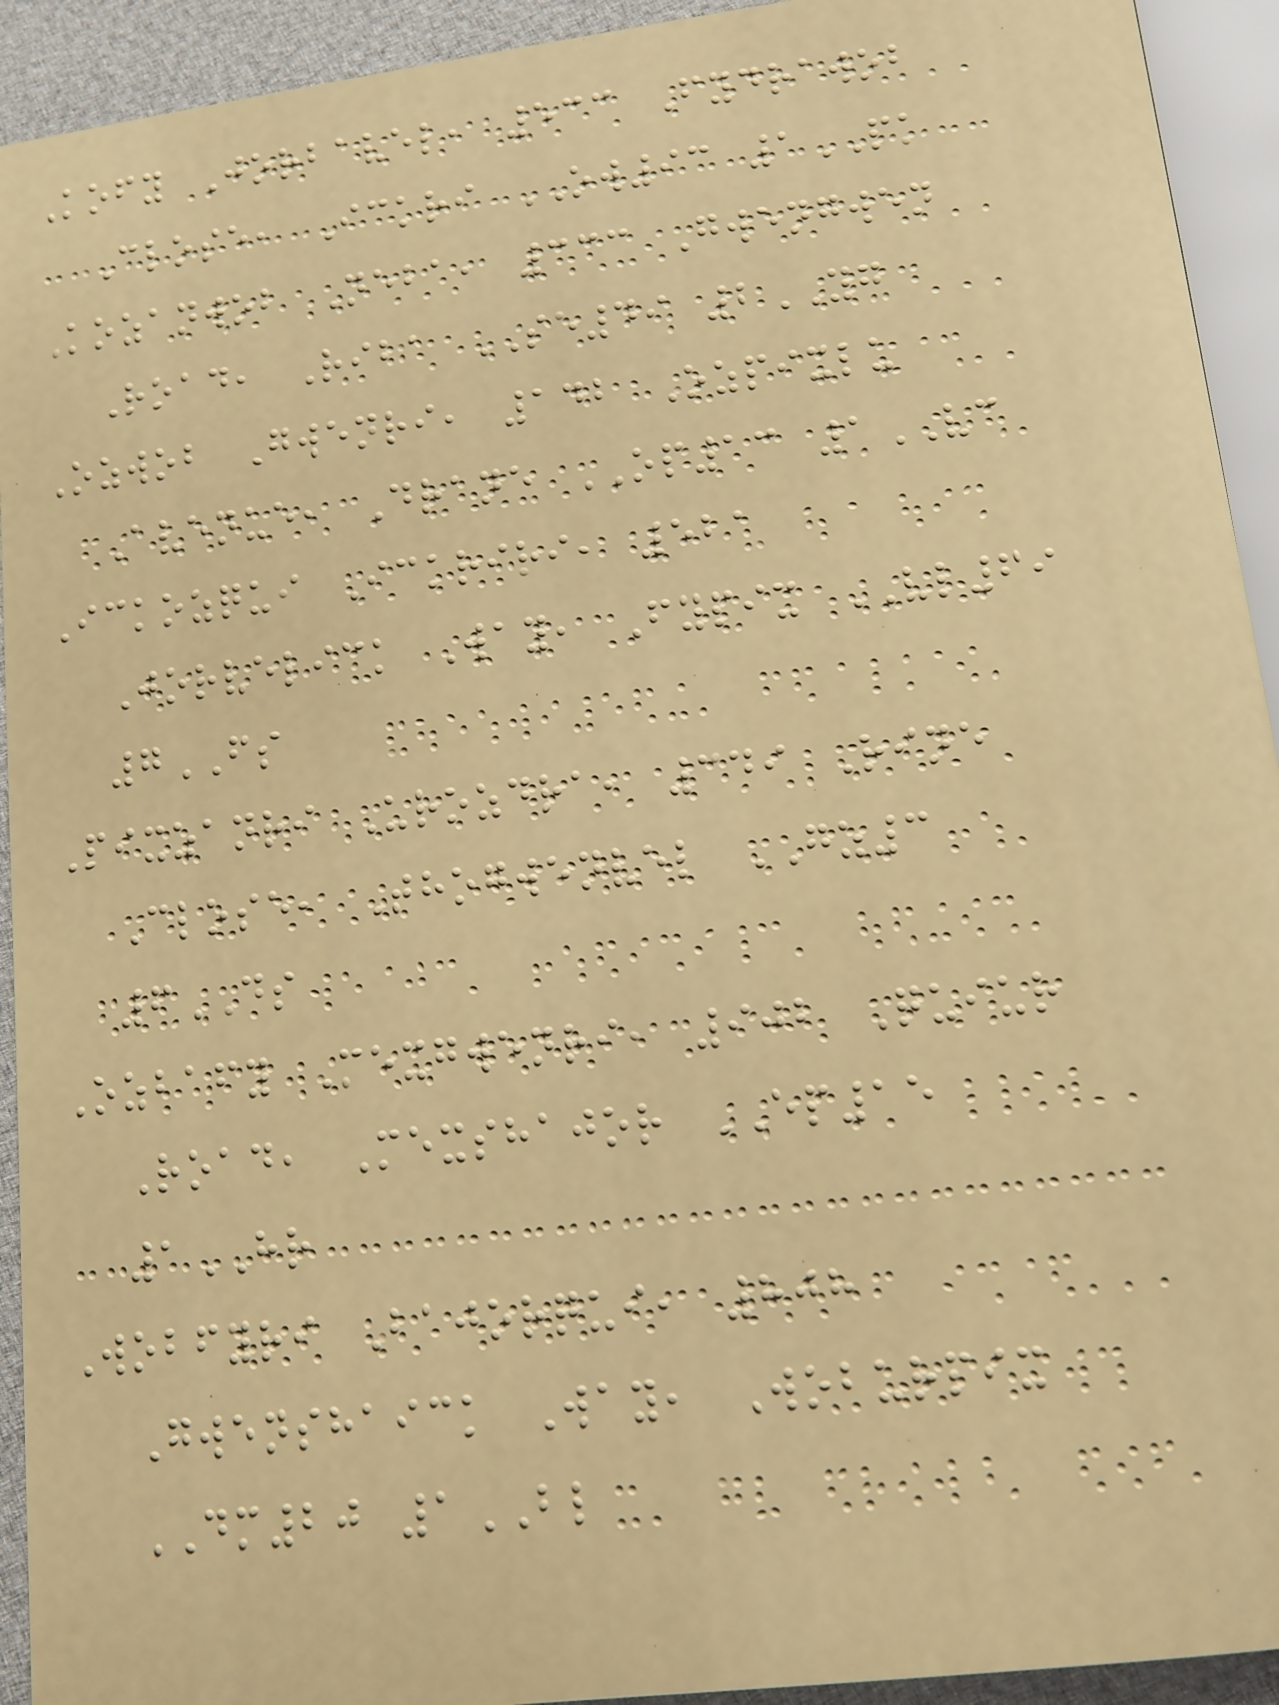Kofy Jorbavel, 533 Fydrawob
Close, Ickri OW93 1PK
Kozanwob Neba, 333 Gwengwen
Road, Riba SE49 2YG
Ozwob Gwenri, 142 Ozpixlu
Avenue, Drane OP13 1VC
Ickozqui Ickriri, 521
Jorvelick Way, Fypix VL69
7FS
Pixzanri Urozdra, 349 Rine
Close, Thogwenvel GZ3
6DS
Ozbafy Mexgwenri, 902 Quiur
Road, Mexshajor EP15
1HR
Wobfyri Bajorqui, 808
Gwenshaick Way, Woburpix
DM20 1BL
